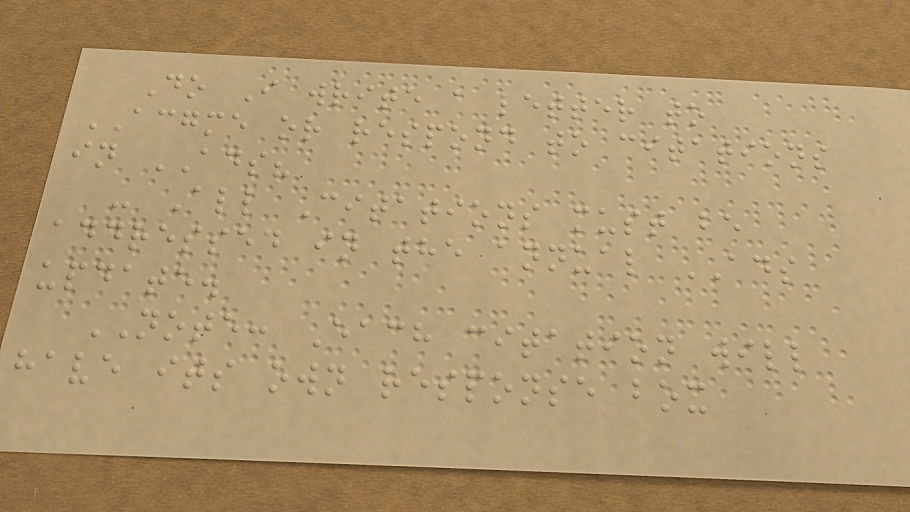Do I write a letter to
ACGME or respond to citations
in ADS?
- All Citations must be
addressed in the annual ADS
update.
NOTE: Each citation will
have its own response box
